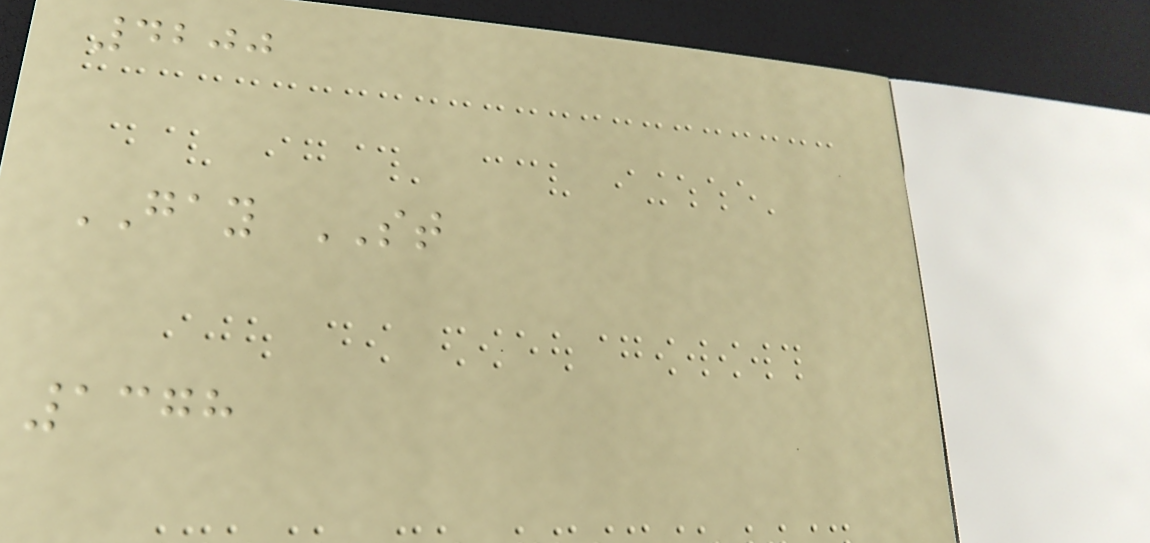4200
GAY ST
1378
